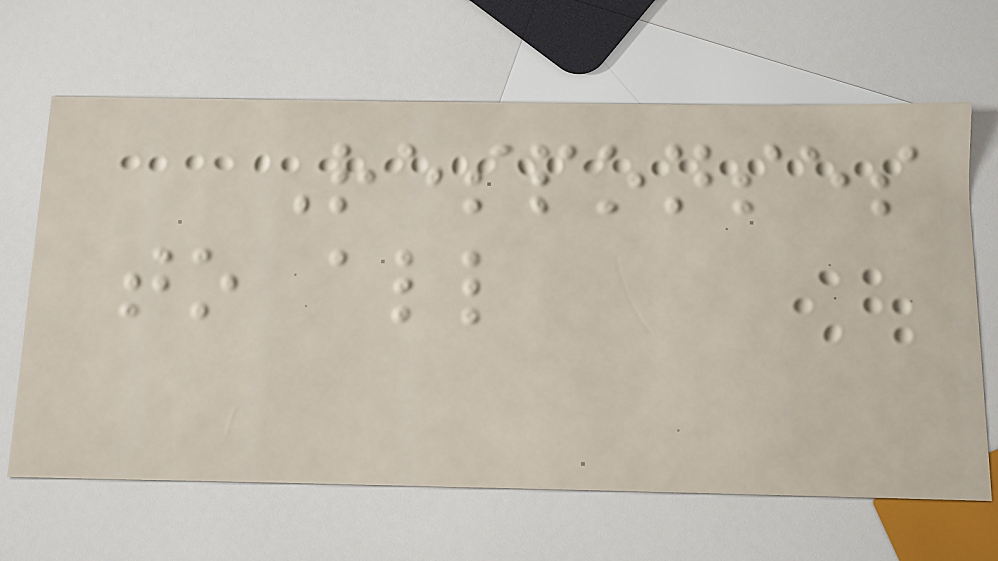Responses
to all
